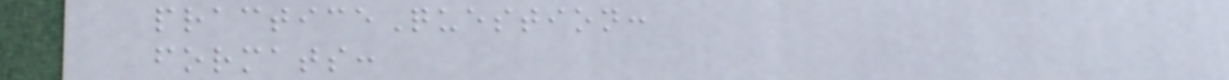practiceQuestion:
formats:
